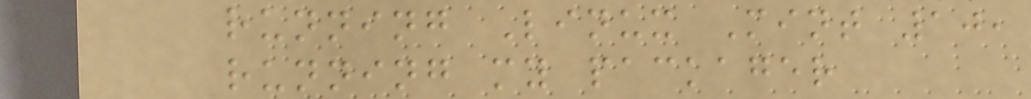running Linux Mint 10,
running my packager
